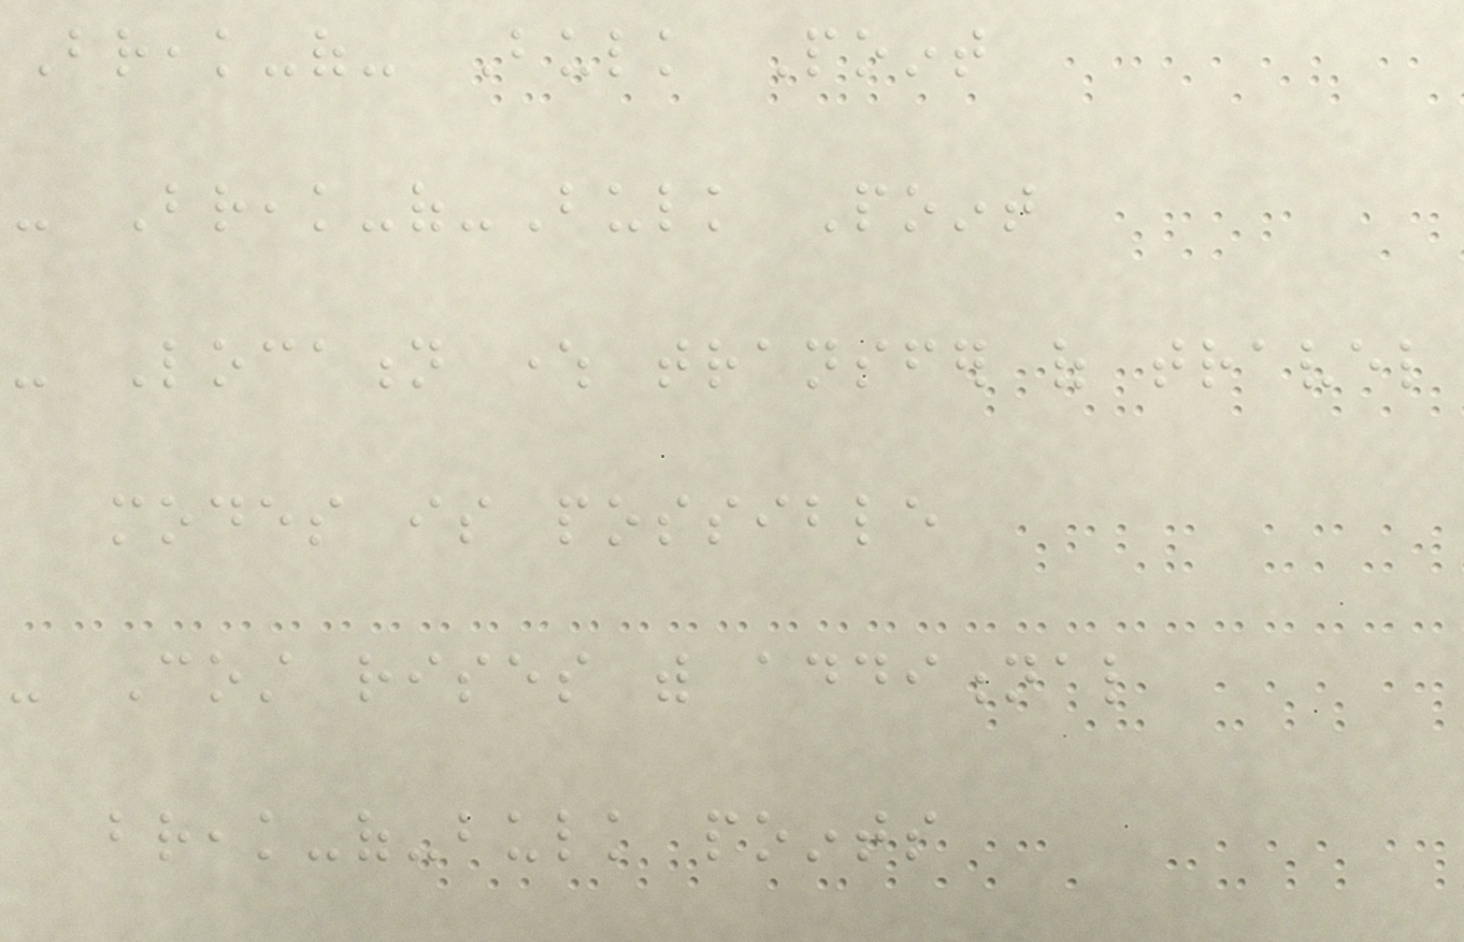Break-of- Bulk Point
- Break-of-Bulk Point
- Location where transfer of travel
modes is possible
- Cost rises with additional
break-of-bulk points
